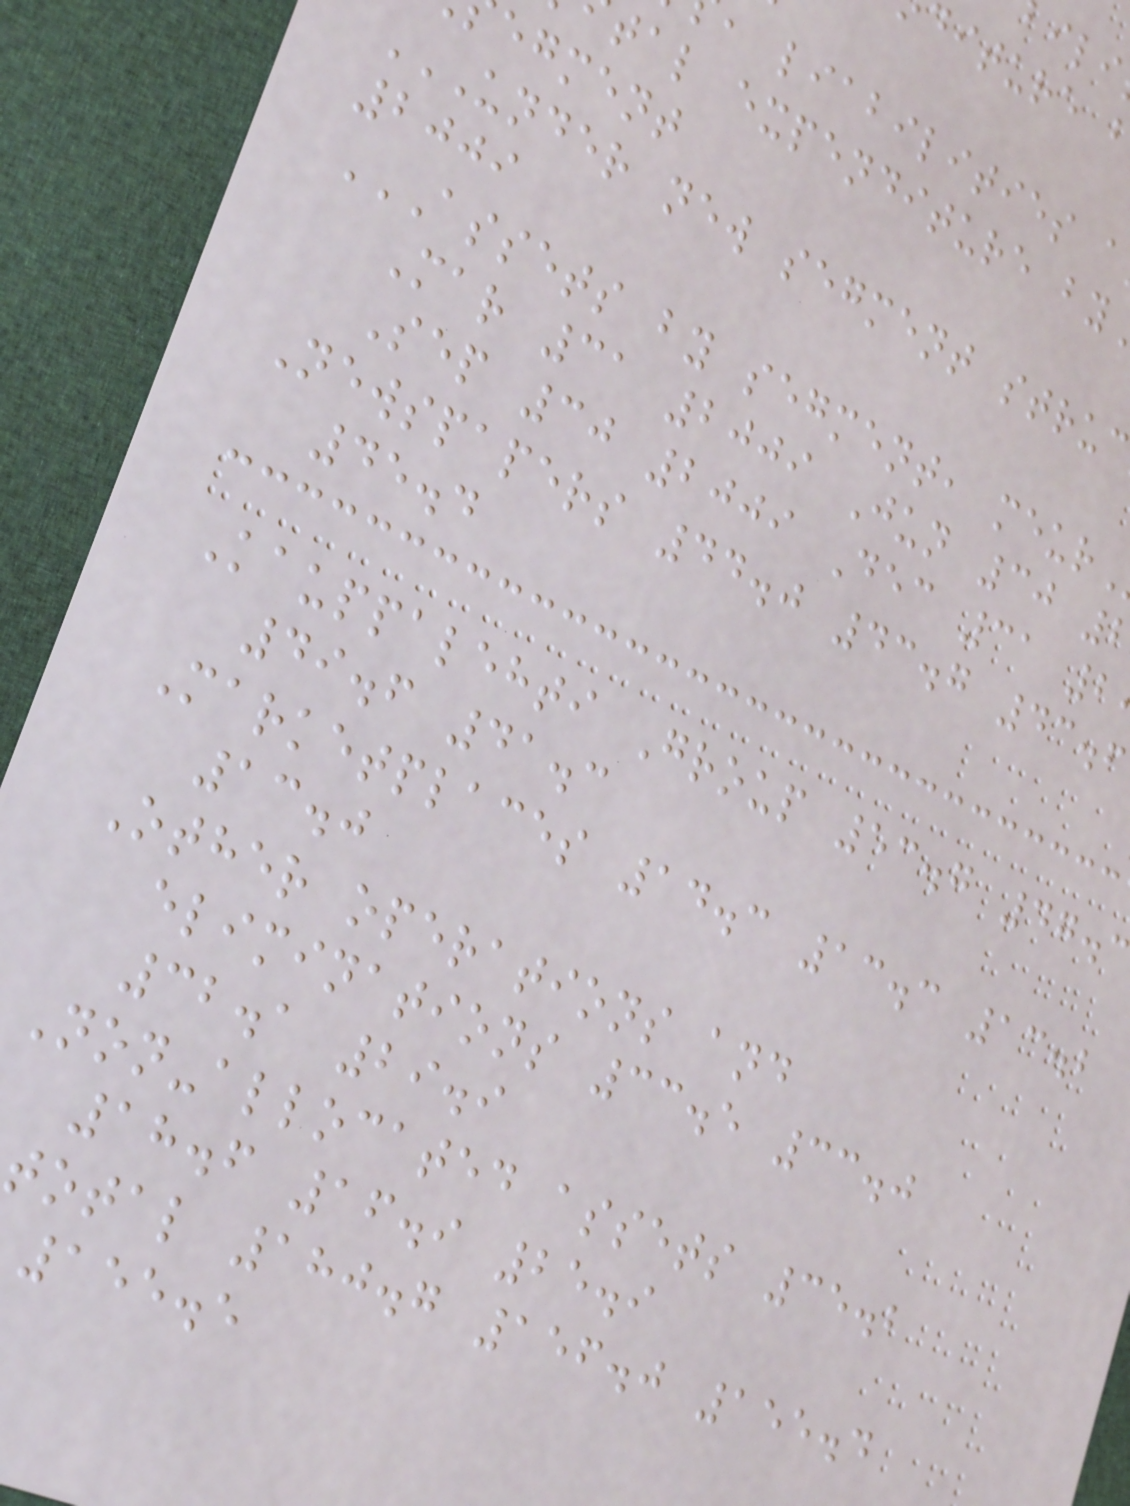diture
, liabilities
tal expenditure
egment
2009
Mar 31 2009 Jun 30
Sep 30 2009 Dec 31 2
Newspapers 44.0 43.7 43.6
45.4
Kauppalehti Group 53.7 47.3
49.6 41.3
Marketplaces 14.3 13.3 13.2
13.0
Other operations and
eliminations 33.5 33.0
32.1 29.9
Non-allocated assets 35.2
18.6 16.9 25.9
total 180.7 156.0 155.4
155.5
